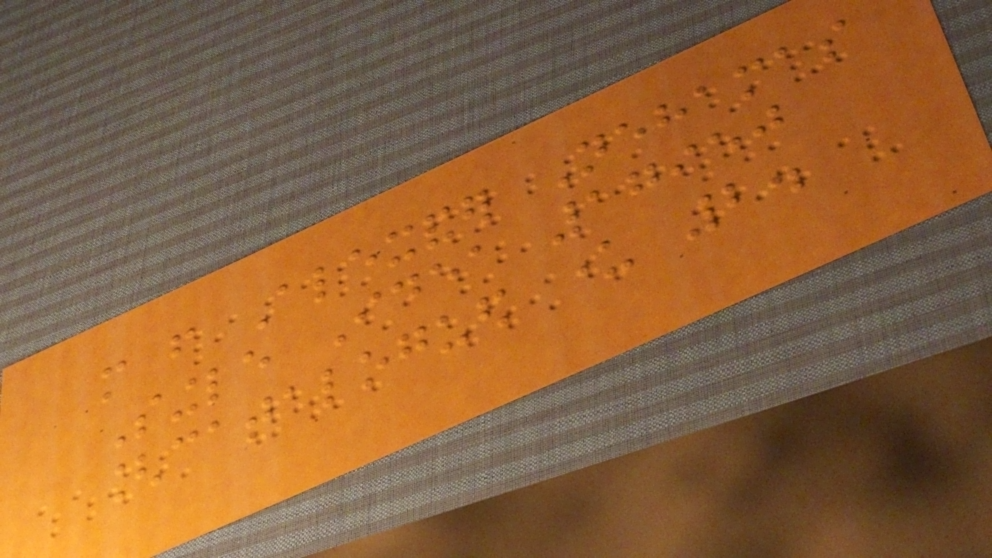more from Alexander Nehamas
Single Idea 17950
[catalogued under 2.
